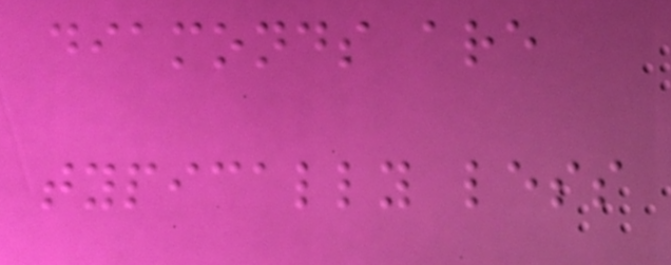diamonds are
typically less
